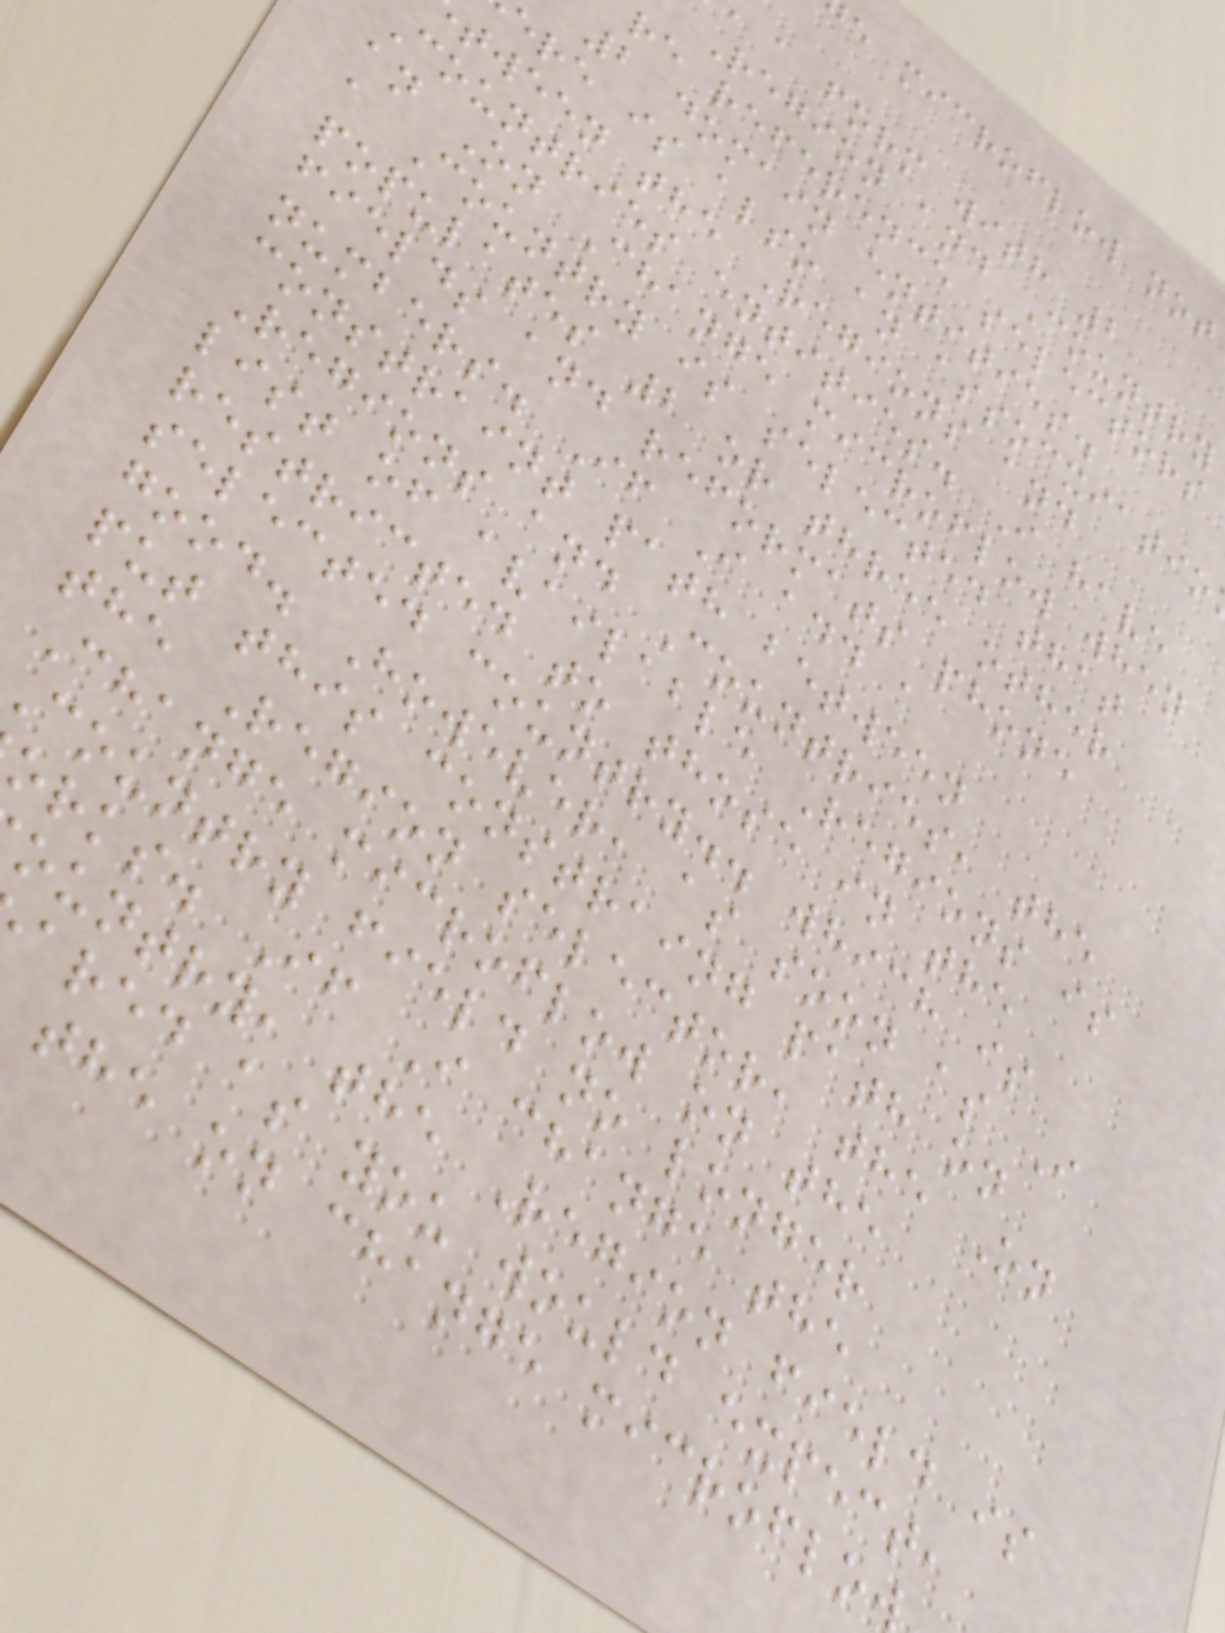e microflow not
a form with 2
Region and Country
re reference selectors
2 domain entities.
ere is also an assocxiatio
tween the Regions and
Countries entities. I have
an On Change microflow when
a Country is selected that
populates 2 or three other
fields and reformats phone
numbers. If I add a
constraint path between
Regions and Countries, the
list of available Regions is
restricted to those in the
selected country.. which is
good. However, as soon as I
put this constraing path on
the Region selector, the On
Change microflow on the
country field no longer
orks. If I change the
ountry, the Region field is
ared as you would expect,
the on change microflo
